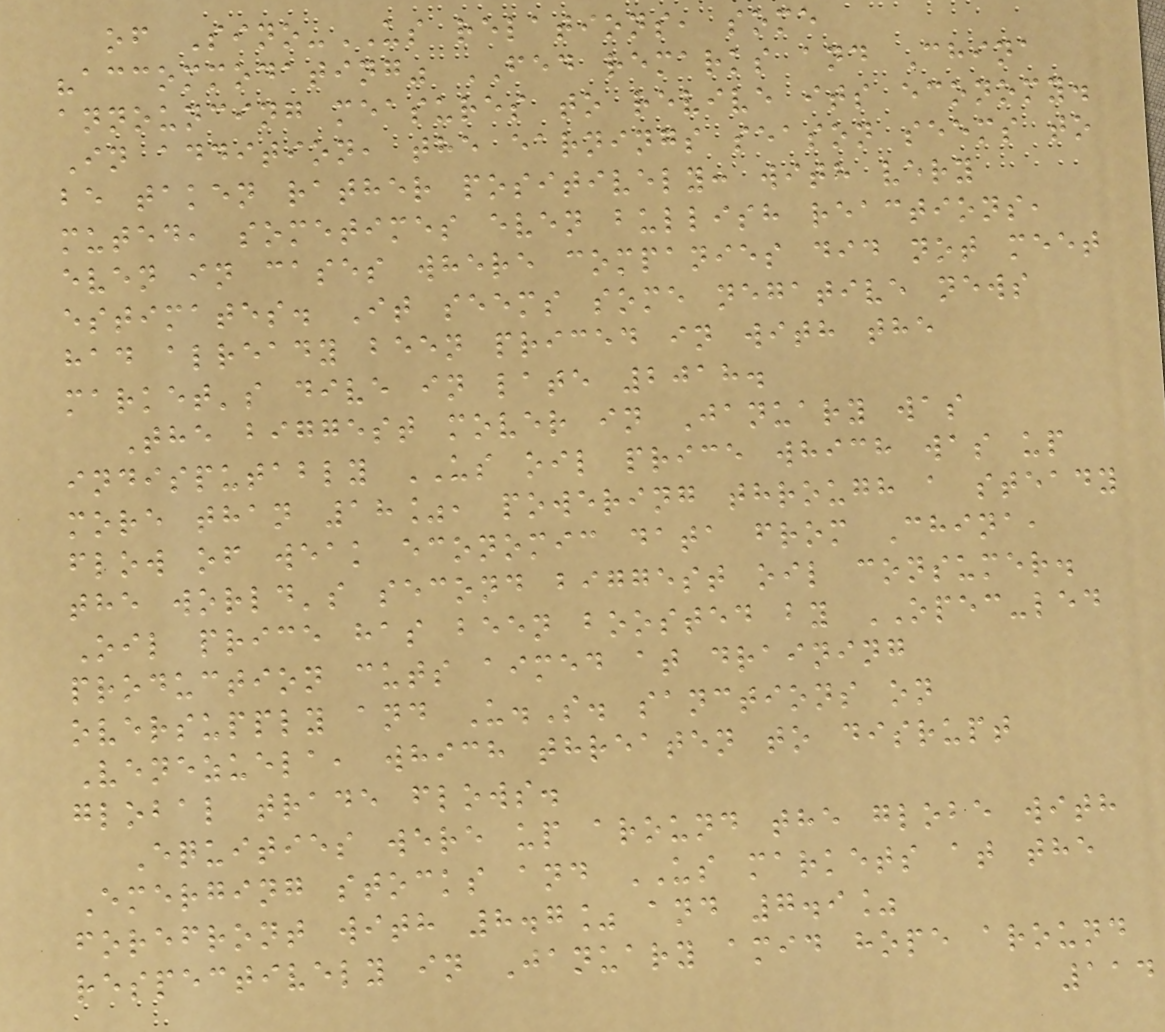of Sino-US relations, some
"accommodating" FED remarks and China
announcing measures to revive its economy.
In addition, the earnings season seems to
be taken rather positively: with very
muted, sometimes even bullish reactions,
even in cases where companies did not meet
estimates. It seems some negative news
had already been priced in with the
market's dive in late 2018.
The biggest mover in January was
indisputably US oil price which was up
more than 18%, powering through a steady
flow of weak economic data from China,
the world's second biggest oil consumer.
Oil price has been boosted by OPEC-led
production cuts aimed at draining
oversupply and U.S. sanctions on
Venezuela, which threaten to disrupt
global trade flows.
Equities were up around the globe with
Emerging stocks and US markets at the
forefront with 8.7% and 7.9%
respectively in January amid hope around
114
